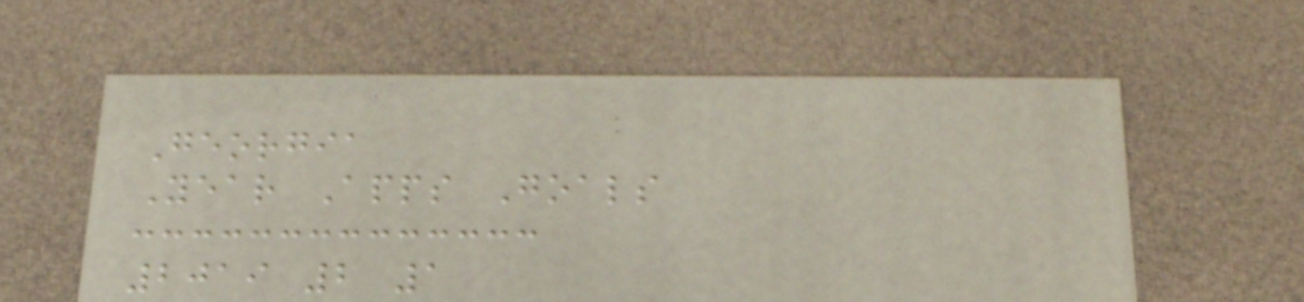Georgia
Year Apps Goals
2019 2 1
